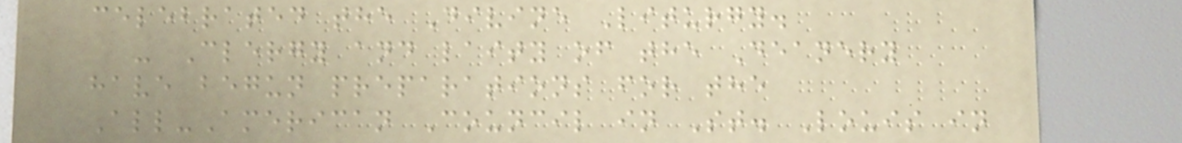celebrated the Divine Liturgy.
- Clergy and laity of the Deanery
have begun preparations for the
All-American Council in St. Louis in
